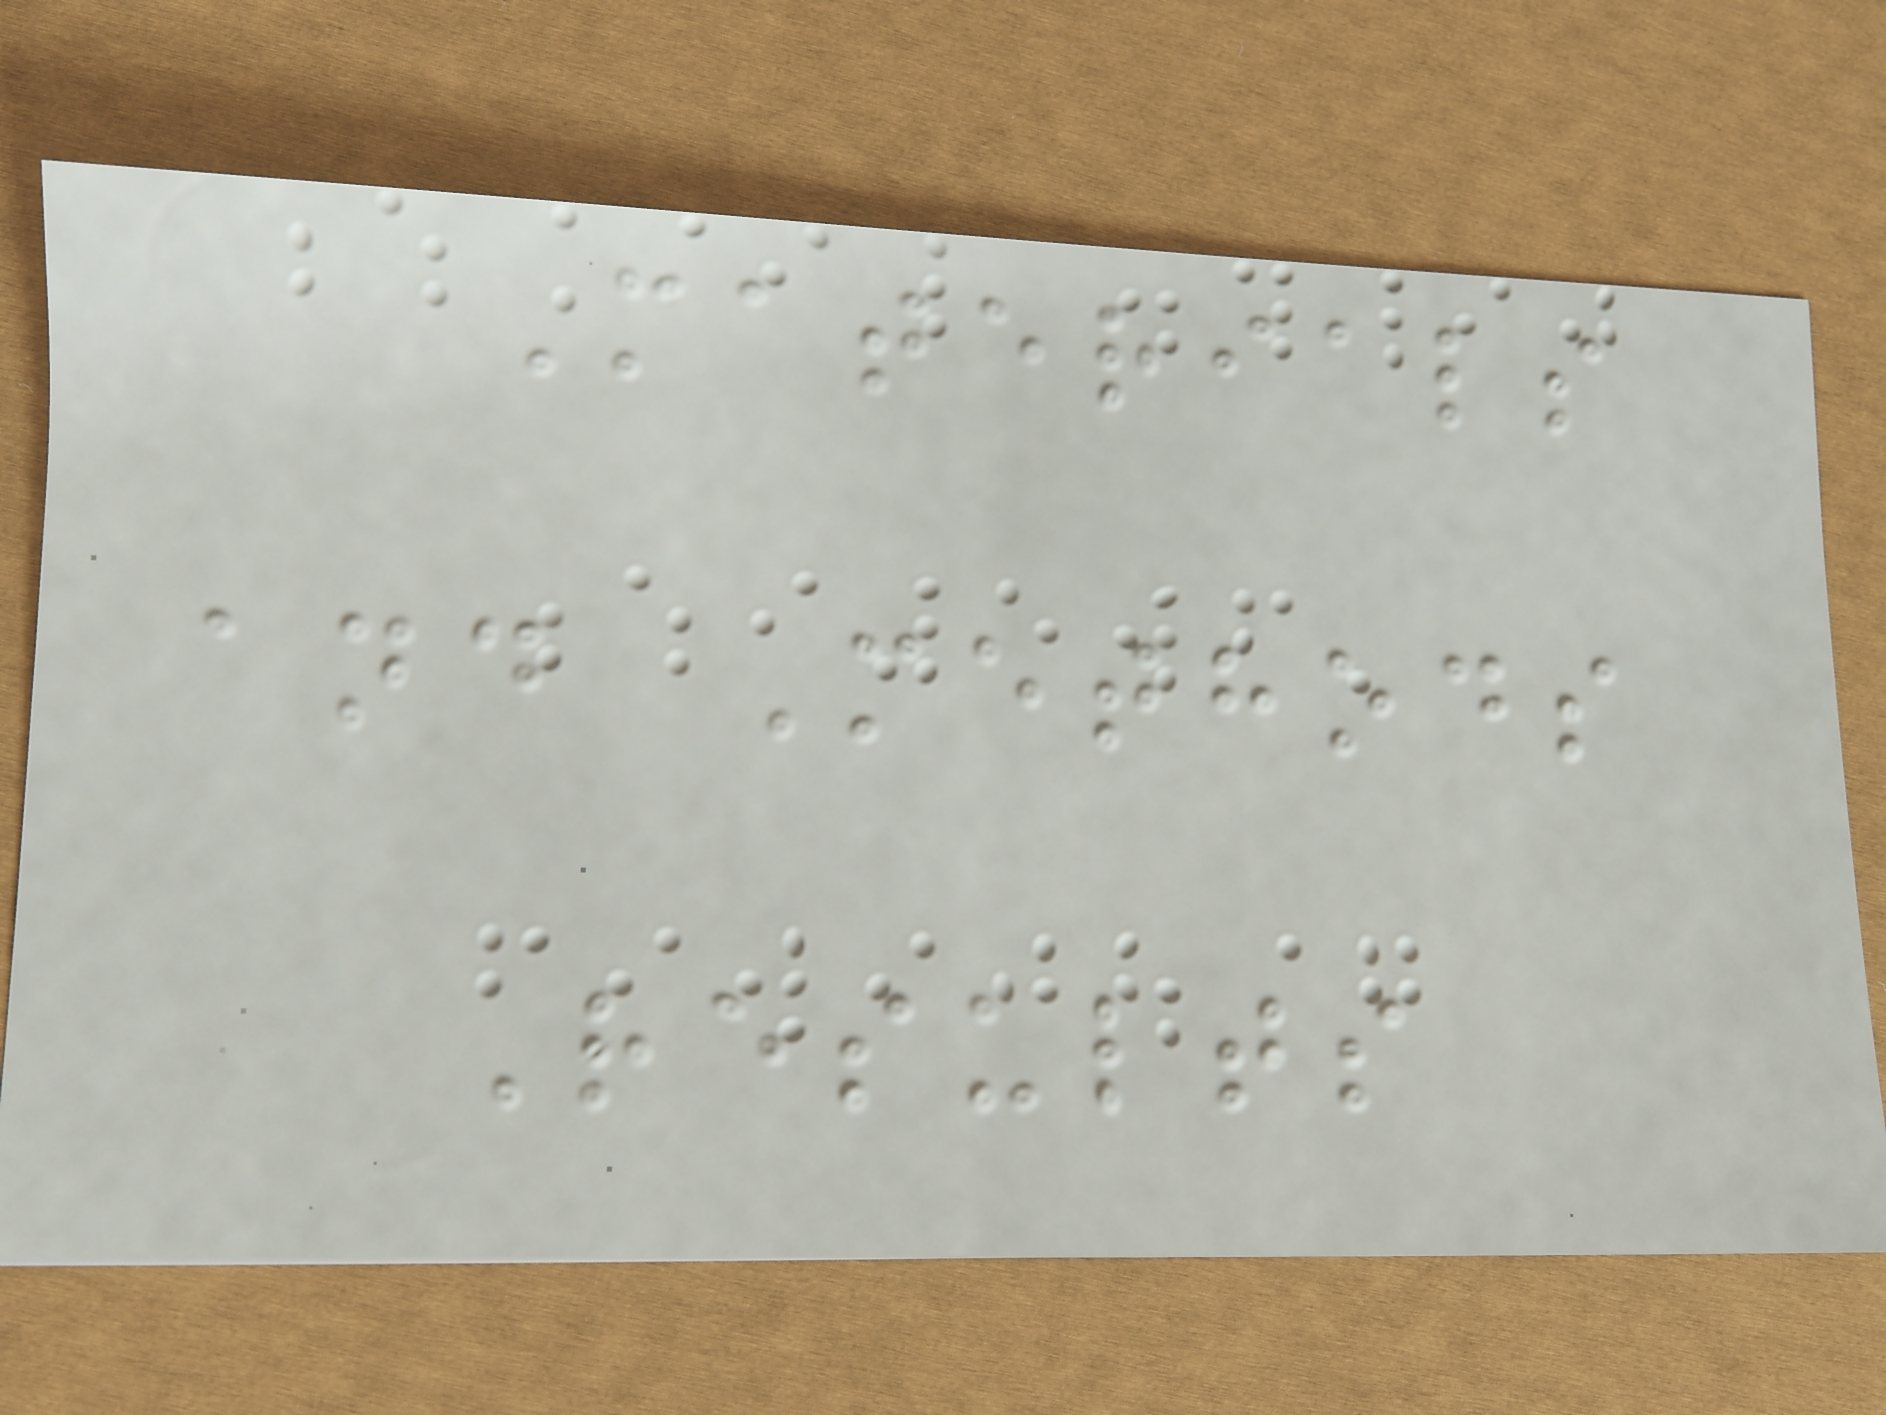Materials
and Methods
Results
